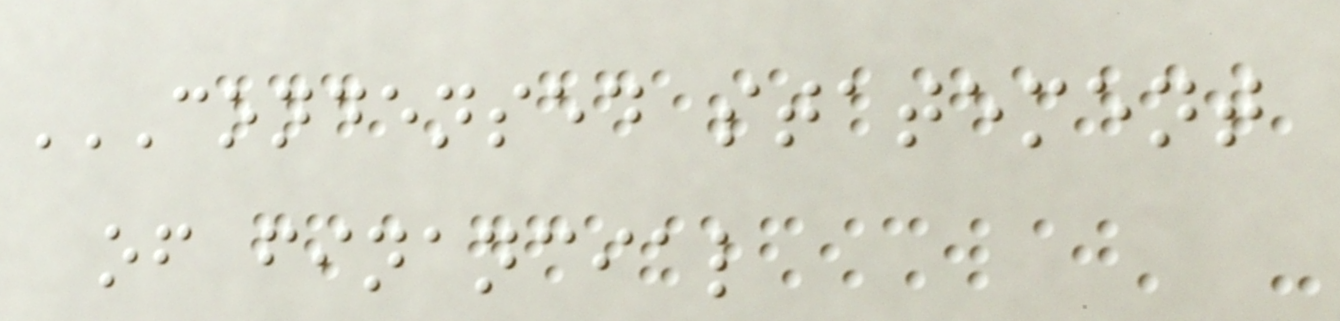CONDENSED STATEMENT
OF FINANCIAL
